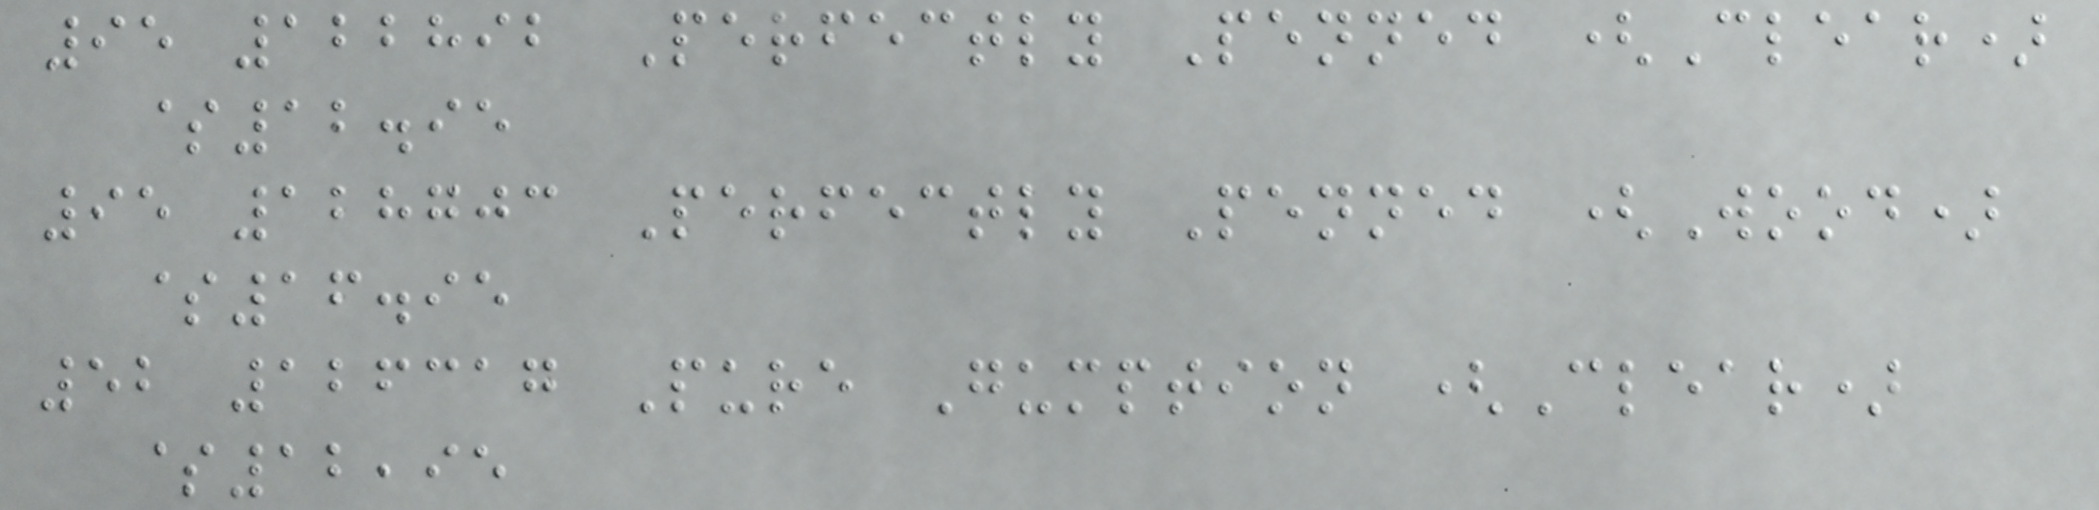95 122892 Perfectly Penned (Clear)
$12.95
95 128703 Perfectly Penned (Wood)
$16.95
52 126317 Pure Gumption (Clear)
$12,95
